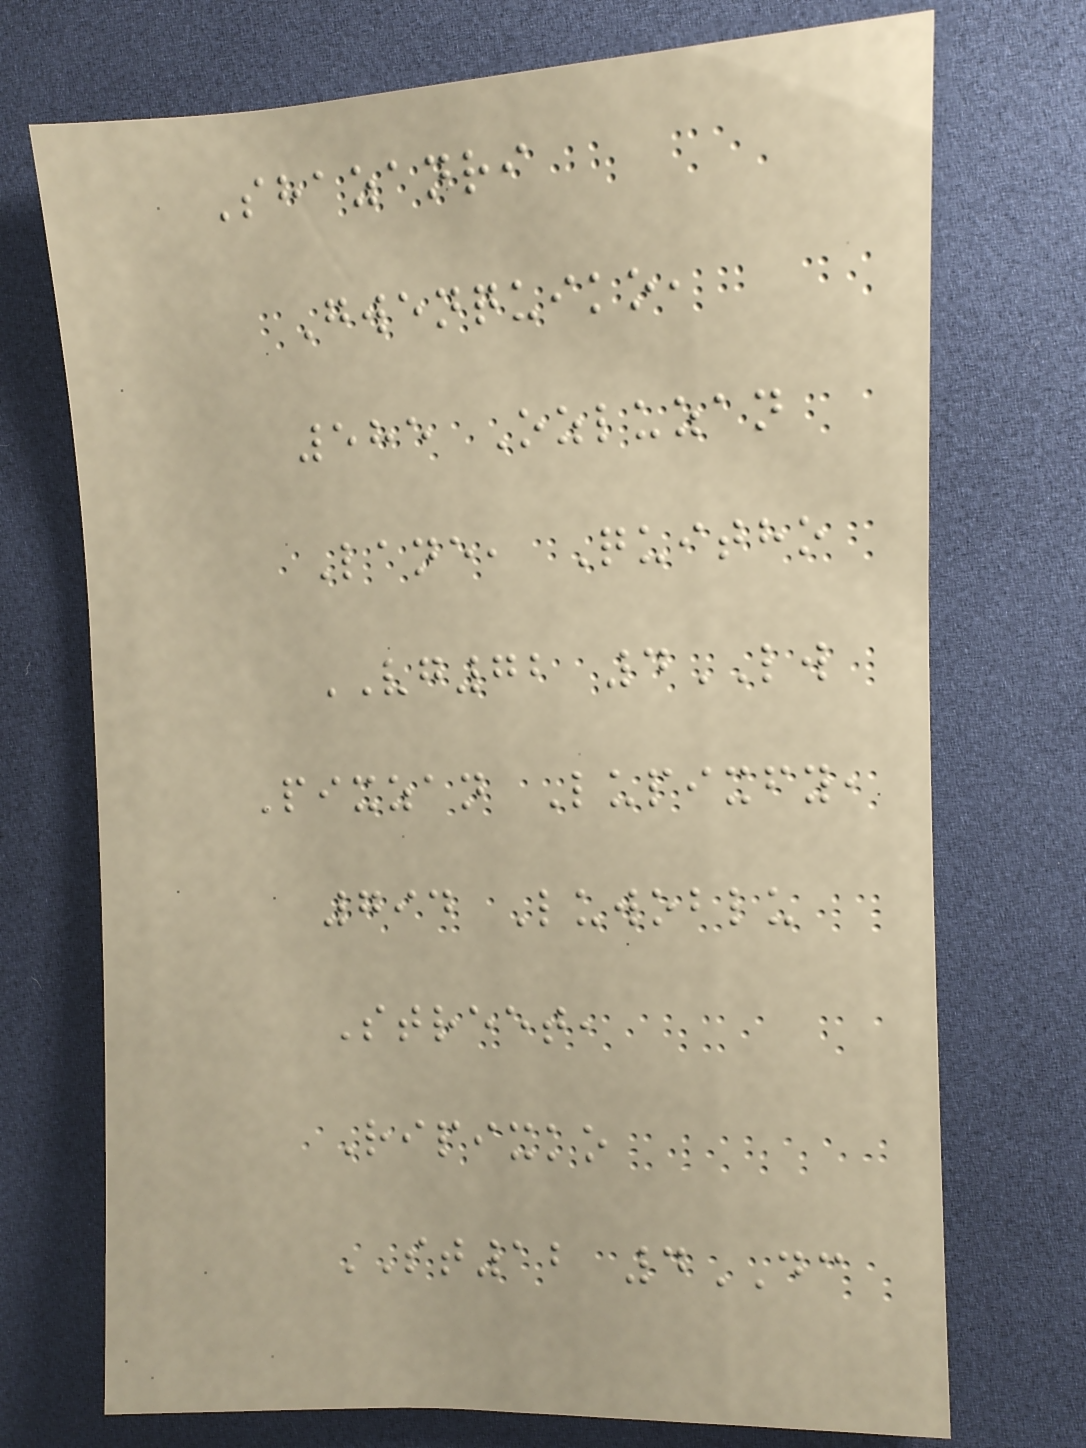Shazanri
Gwenquiko,
585 Ozluzan
Lane, Quitho
VG72 4LW
Pixzan Lupixfy,
794 Luwoblu
Street,
Ripixko
ST12 4DC
